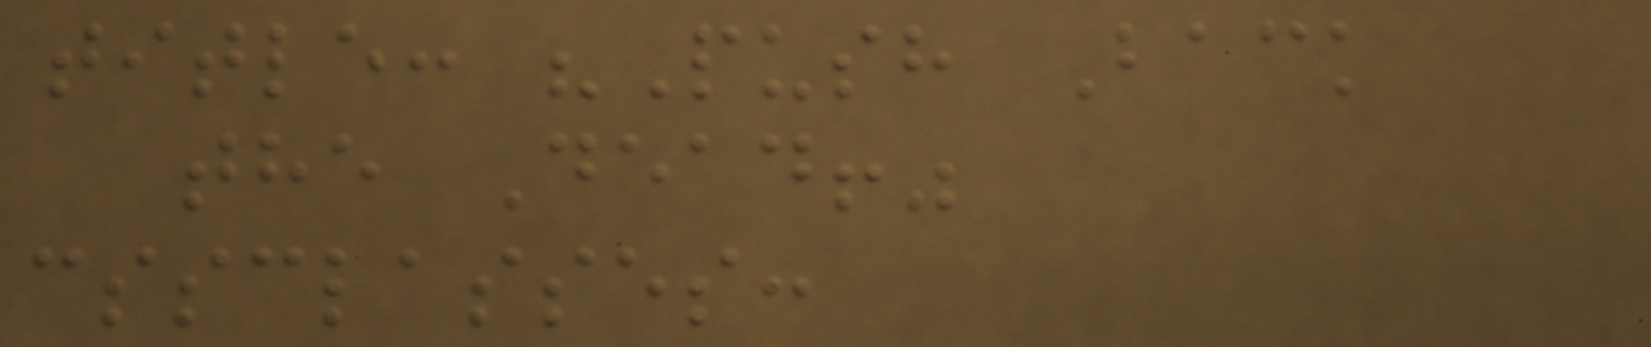title: "Push Back
the Dead!"
cssclasses:
